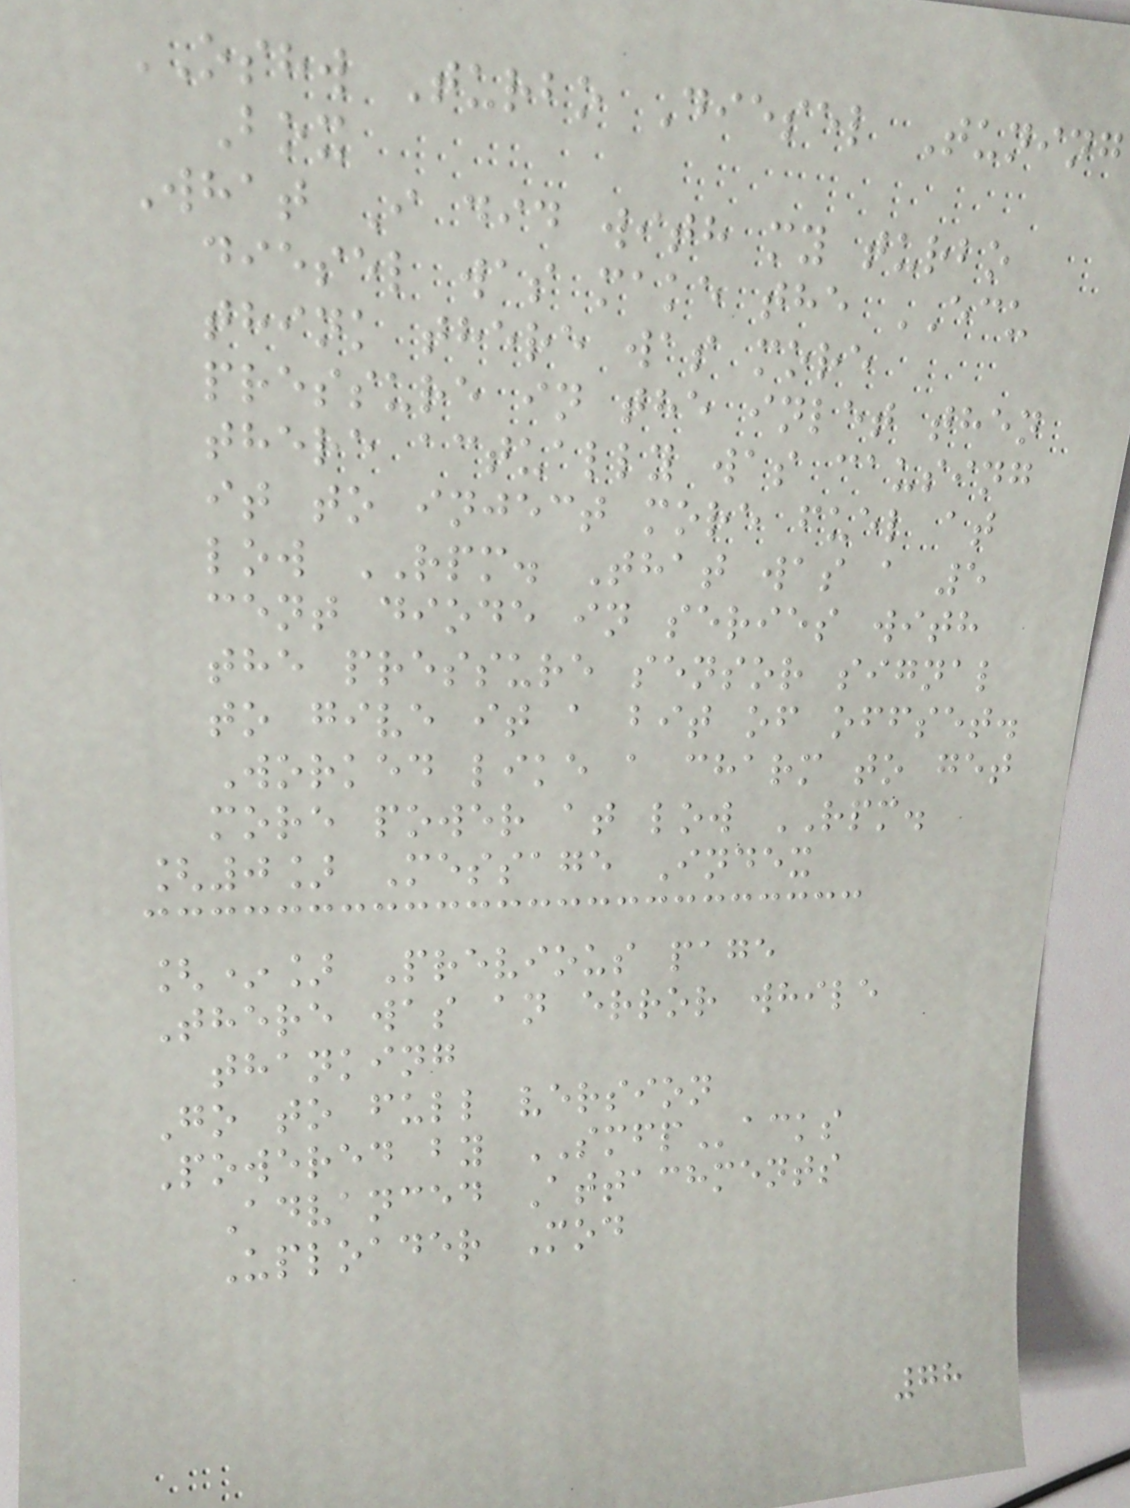OSHW Turbo Diesel Tuning
Box
What I did with my turbo
diesel was make the ECU
think there was more
pressure in the inlet then
there actually was causing
it to inject more fuel at
low RPM. That was a 5
cent diode in series with
the pressure sensor signal
to give it a bit of offset.
Worked like a charm to get
more power at low RPM.
[0] Message Index
[*] Previous page
There was an error while
thanking
Go to full version
Powered by SMFPacks
Advanced Attachments
Uploader Mod
78
